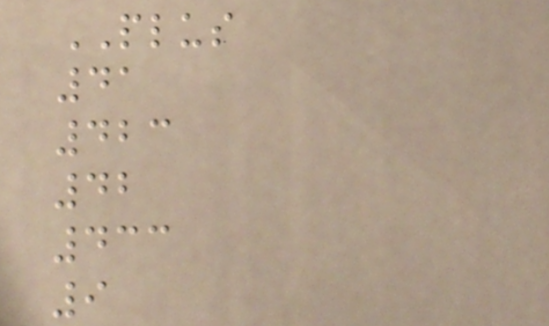PLUS
41
423
42
433
9
